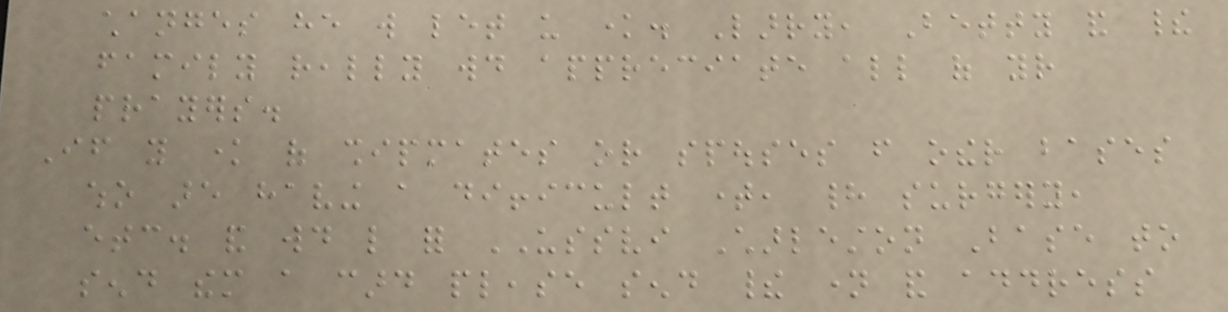changes he will let us know. Larry, Betty and their
family really would appreciate all of your
prayers.
If you know of shipmates or spouses from other bases
who are having a difficult time, had surgery,
etc. and would like for USSVI Charleston Base to
send them a card please send their name and address
